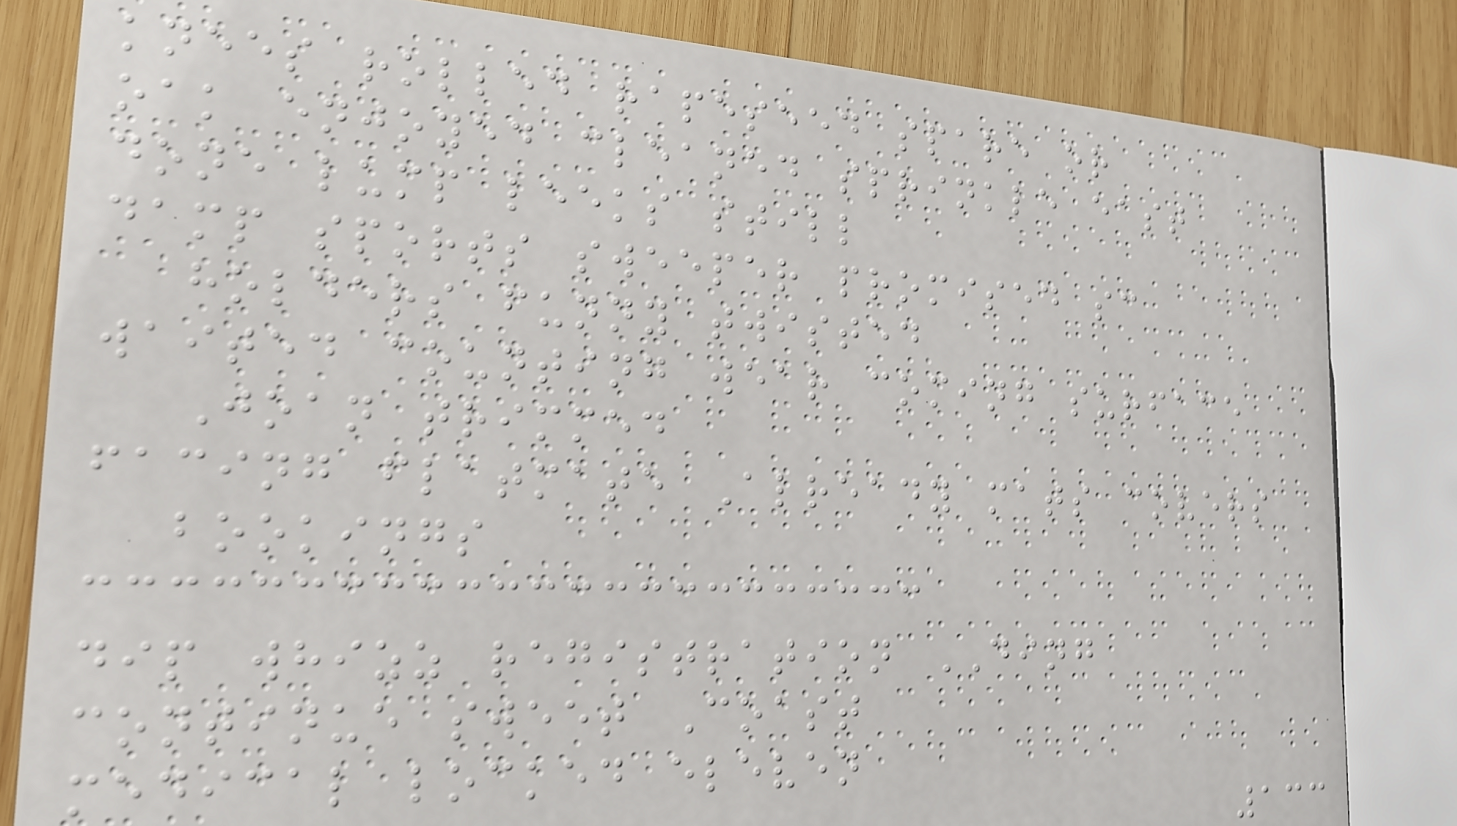knees rolled rapeseed spare or
oak enjoyed cleaned sprinkle east
done lump leeks still
damp sports sweeper promised sc
holders funny twisted
waited counting wear coming surface
Joan trimmed
facing flatmate Already mats covers
bookings
dip whizz registration DING
continue sweet Coast
medical locked eleven
133
